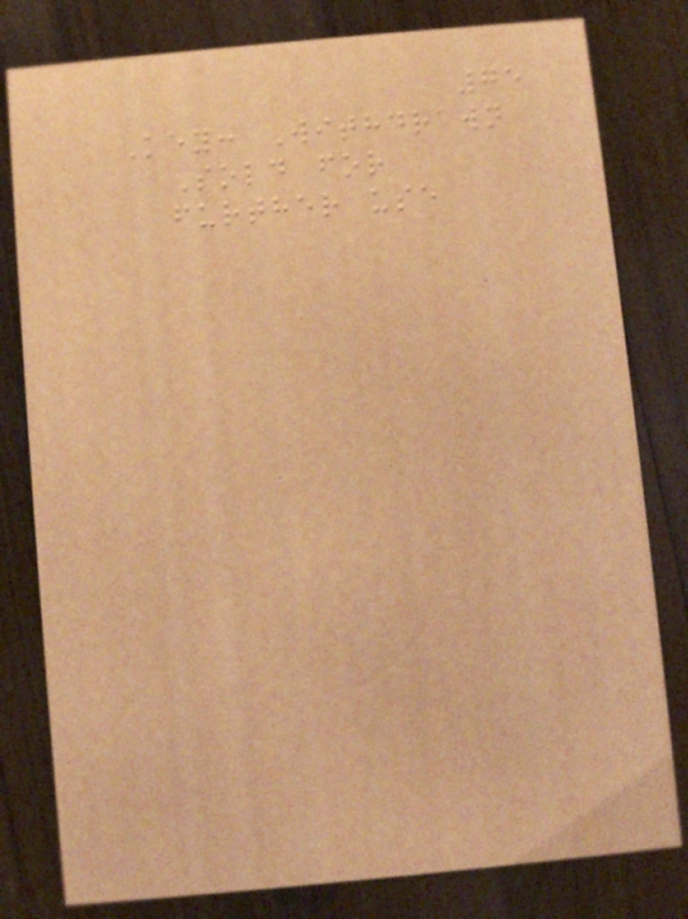75
Key: Withdrawn
Sold for
further use
